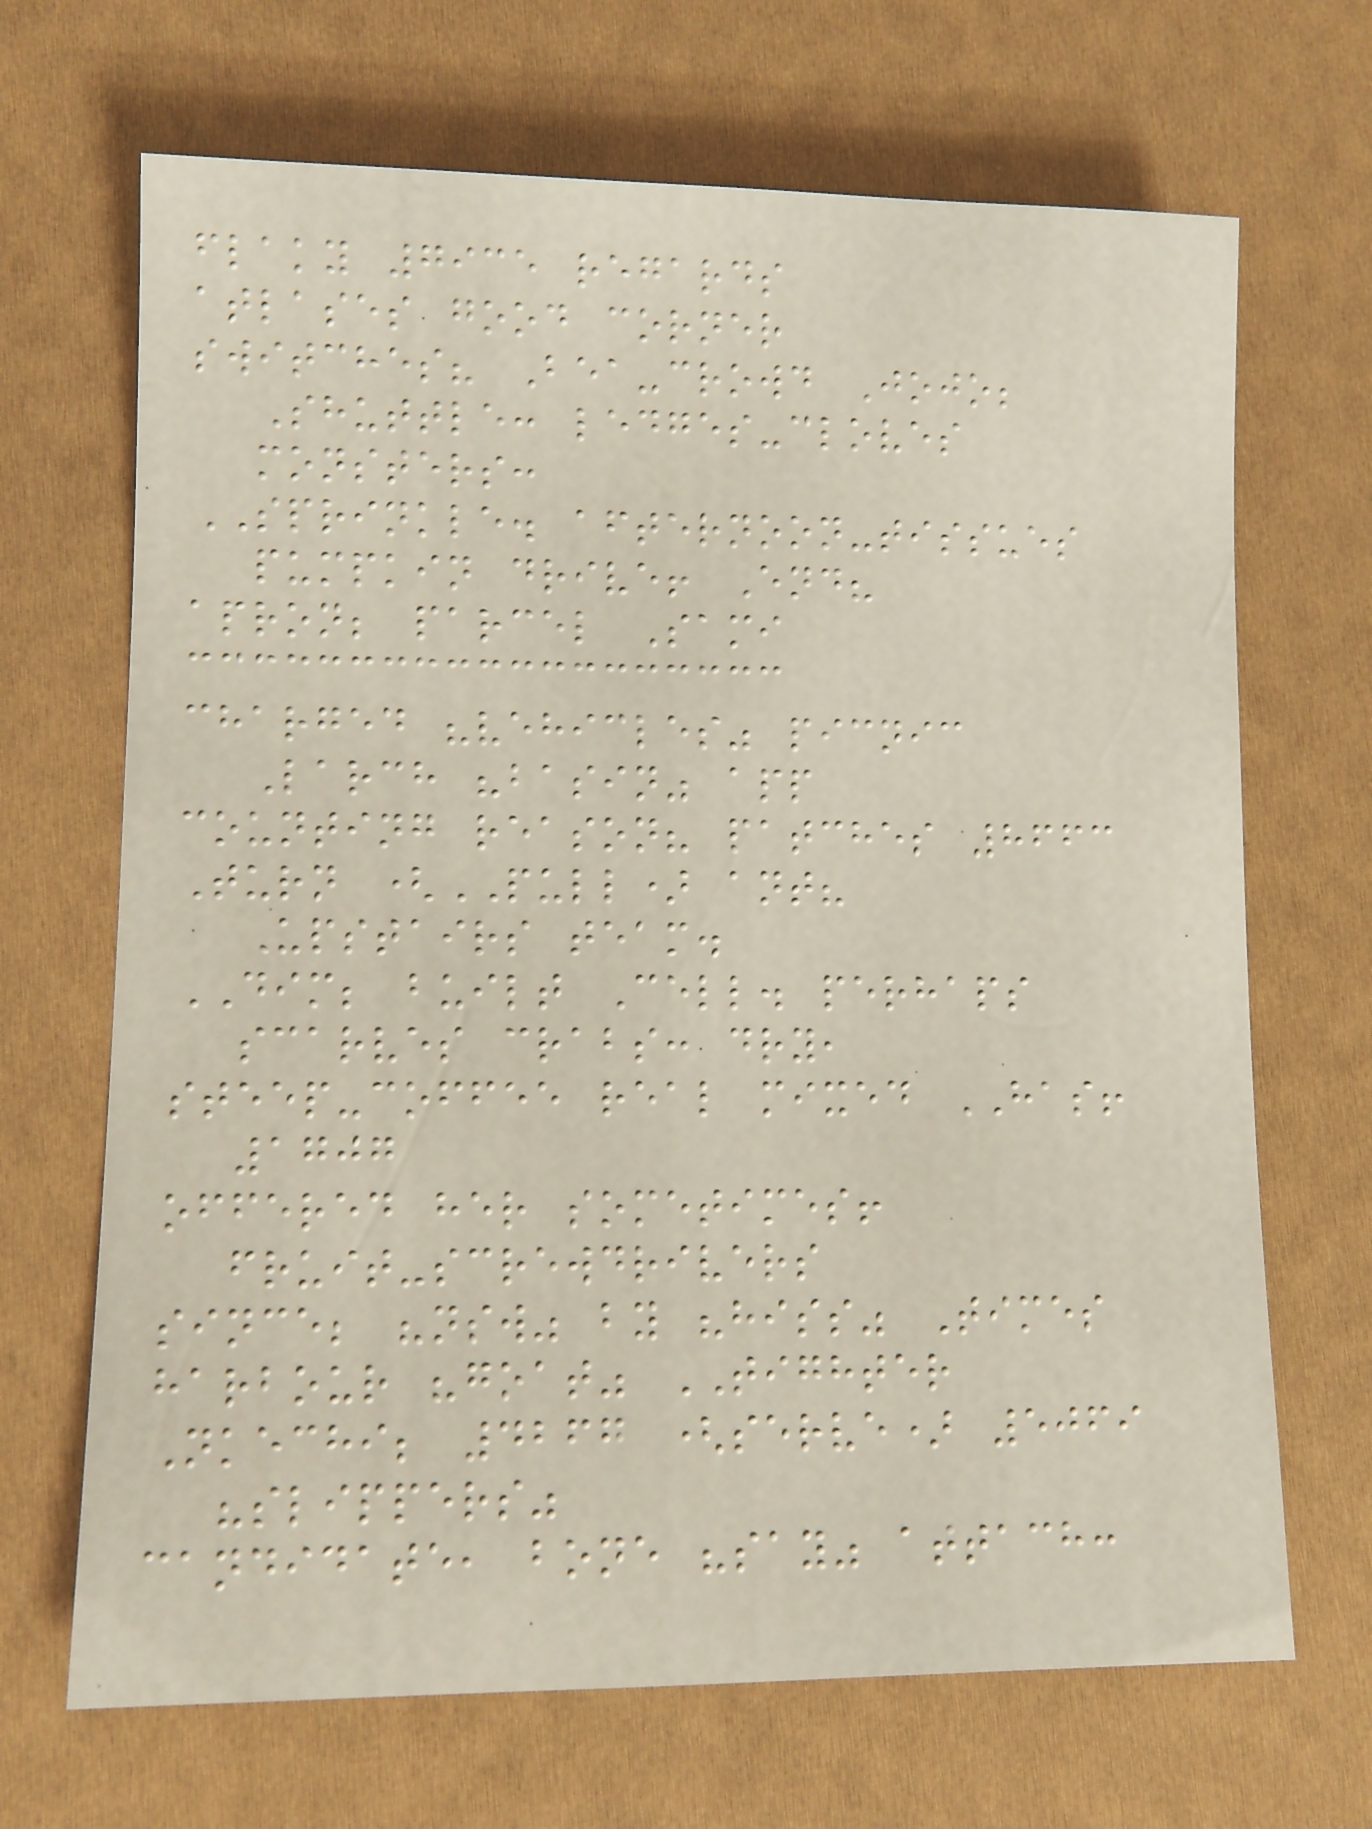flaky 7935 regards
atlases good corner
switches? Bea-crowd Jojo;
Shuttle: ledges-cloves
monsters:
SPRINKLE. afternoon-tissues
pumpkin drive! End?
apron; parcel Sami
charged "vehicles" picnic
Larch "basin" app
counting reason? patches 8663
Turn (PULL) ant?
Upstairs team.
DIM; built Cell. perhaps
scarves crabs: dry,
steep-coffee real mixed HAS!
1707
offered her sometimes!
fruit-screwdrivers
since; "nsw" by "hiss" Times
harbour "goat" TIGHTER
Nkechi; 4267 (serve) 5069
"slippers"
candidate, bone "say" attach:
